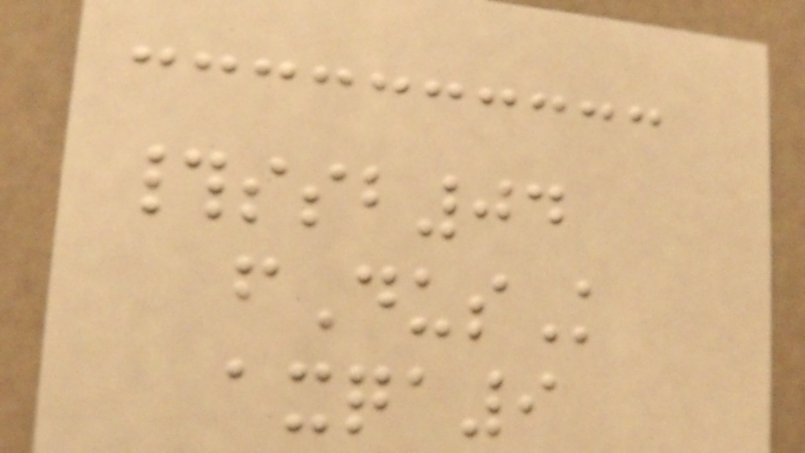#ssb04
fDusK
axqa9
